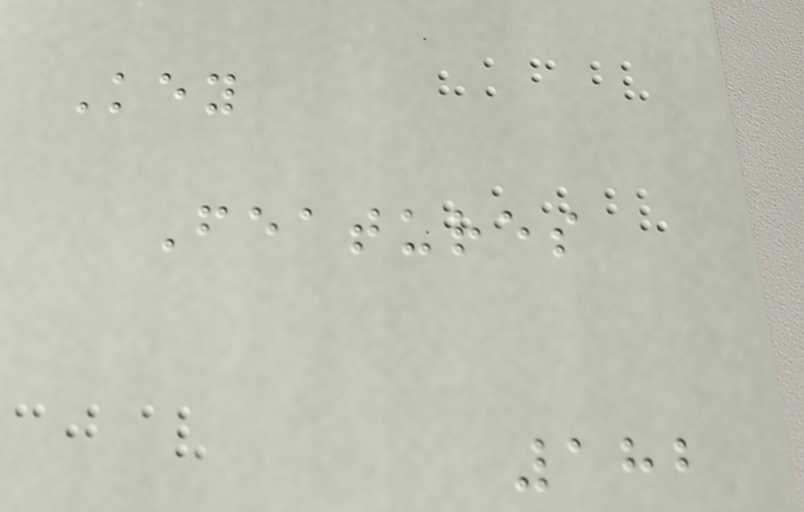Key
Features
182
